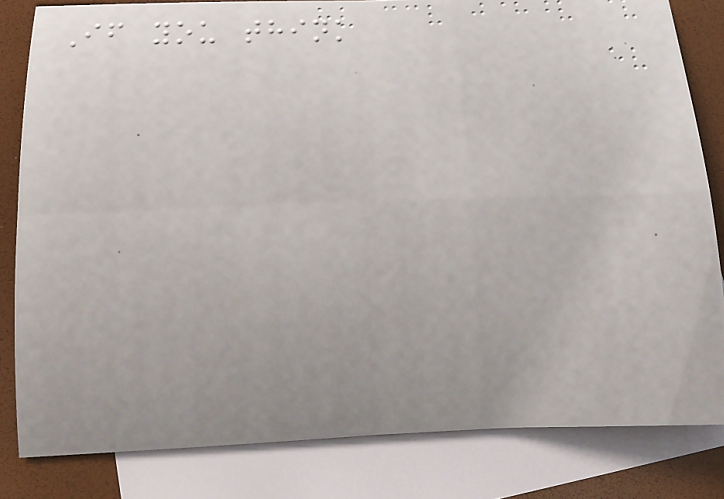If you think
